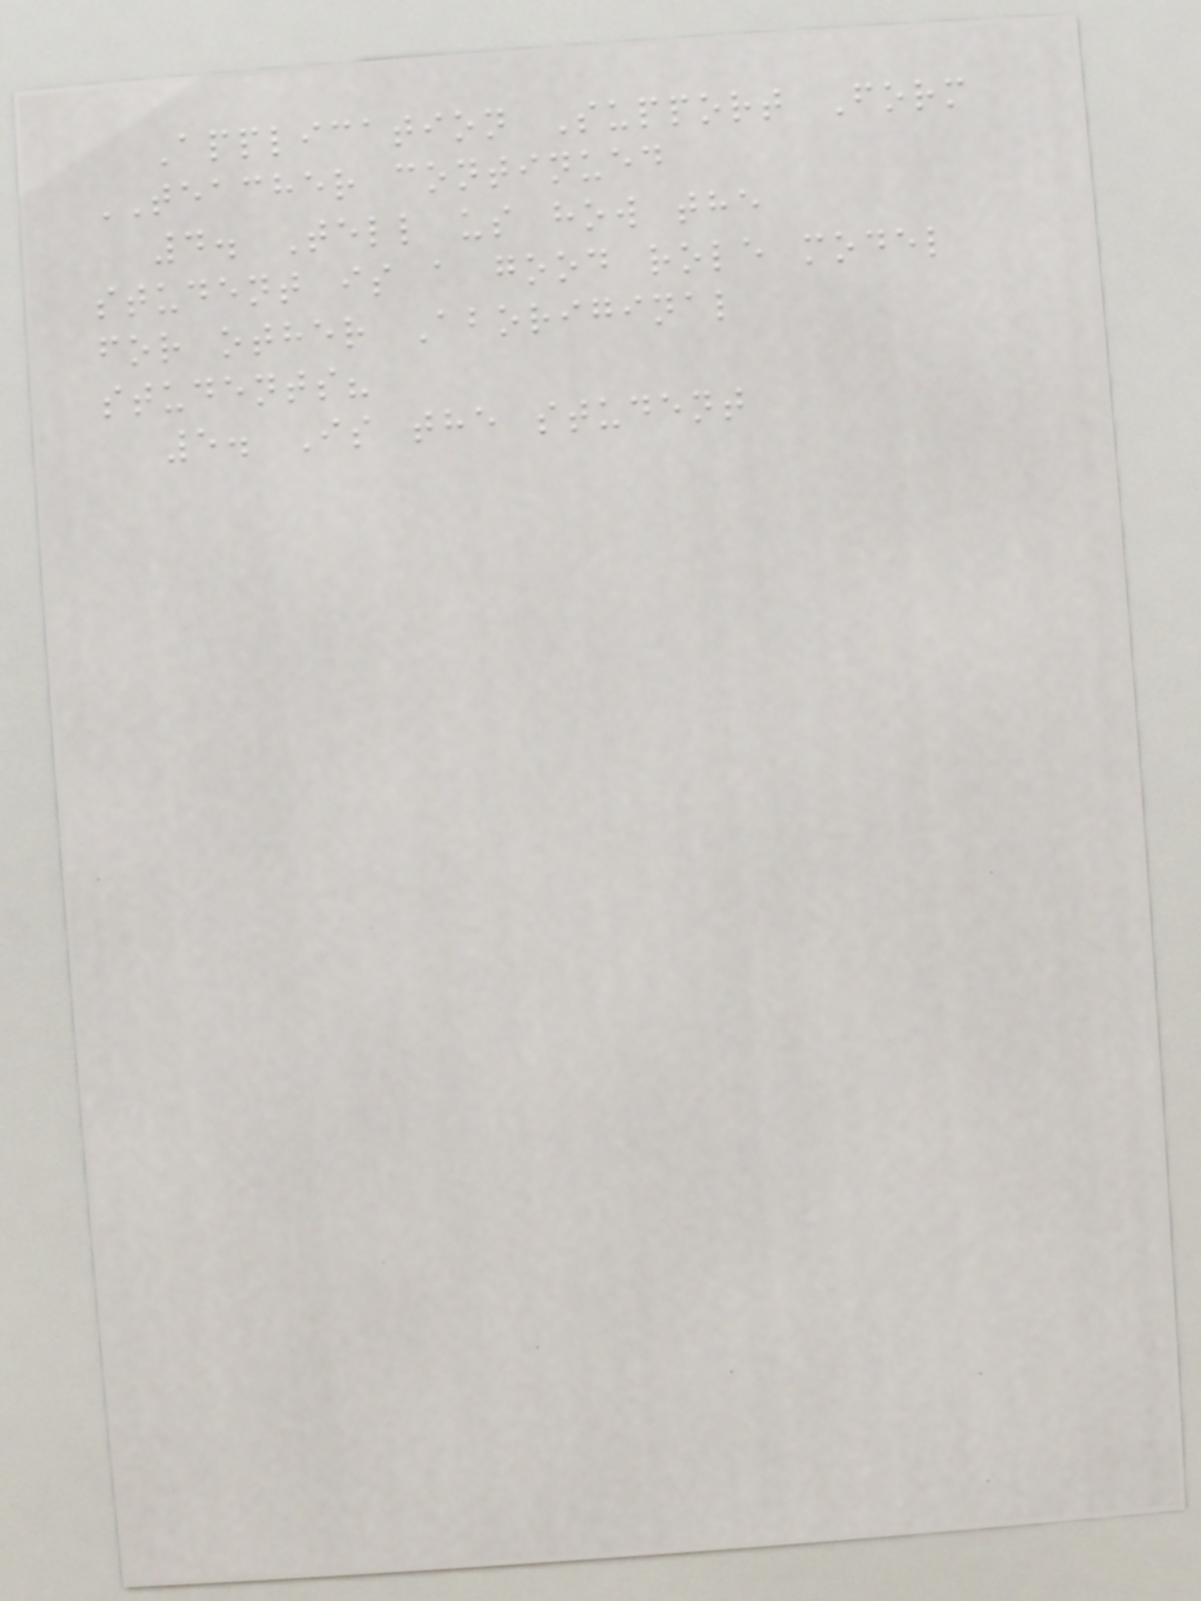Application Support Form
TEACHER continued
4. Tell us how the
student is a good role model
for other Aboriginal
students?
5. Is the student
